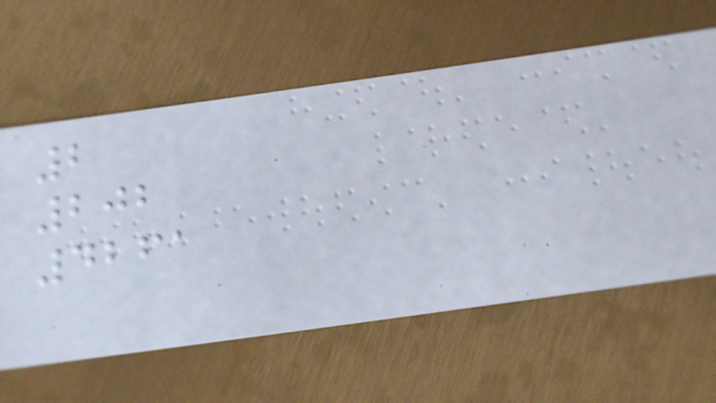2
202
4261
